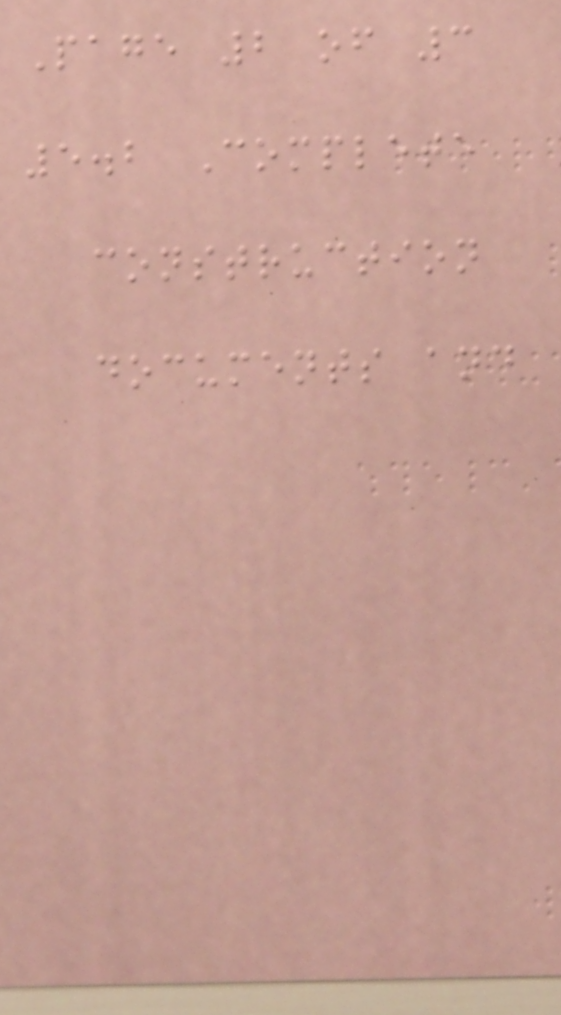Page 2 of 3
5.2 Complete
construction
documents and
